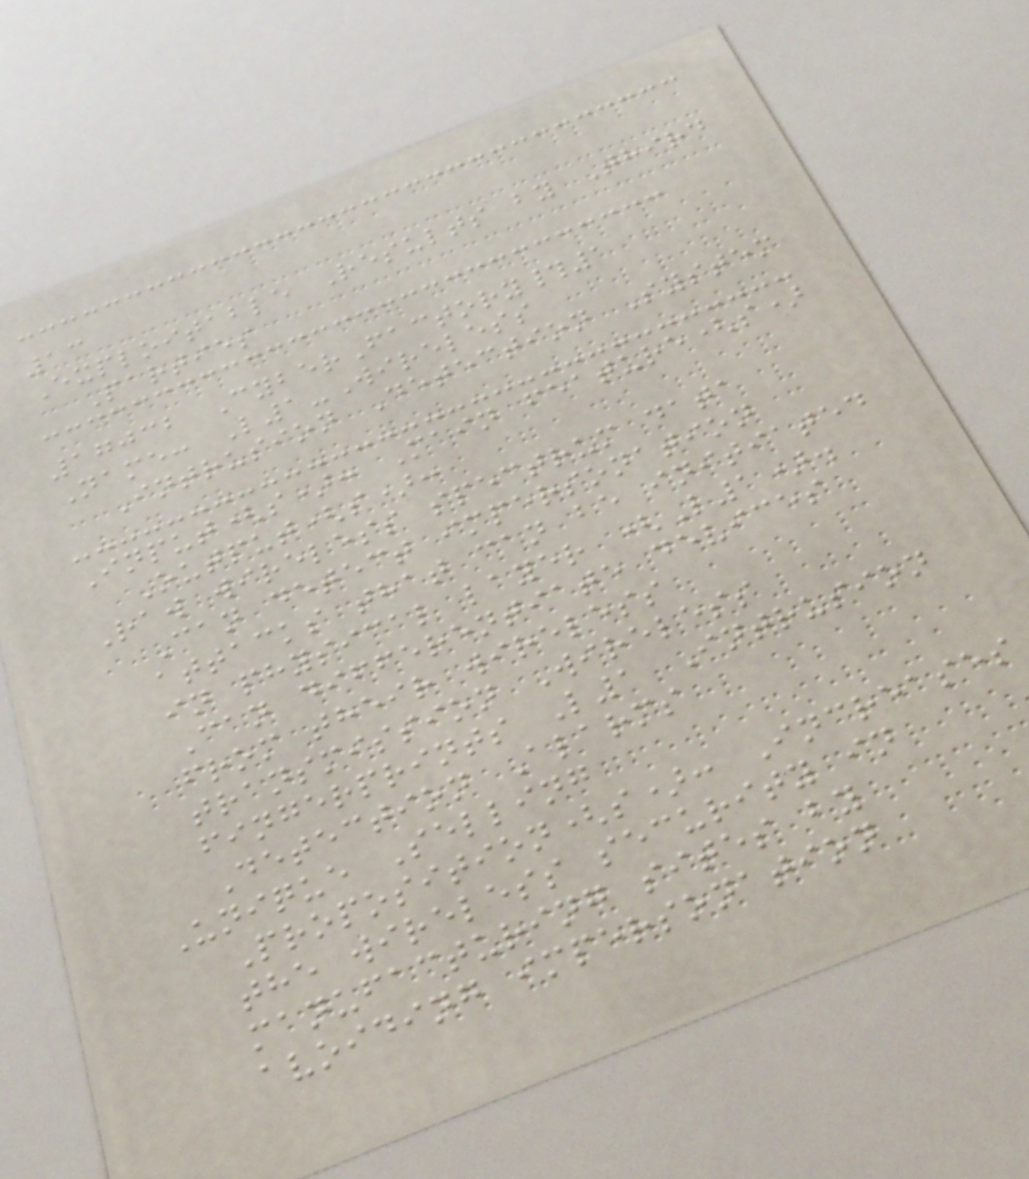13
Exploitable Results by Third
Parties
17032 CyberFactory#1
Name: L1-Wireless
Intrusion Detection System
Input(s): Main feature(s)
Output(s):
Raw wireless spectrum data
Can detect impersonation
attacks that can be initiated
in physical layer (L1).
Can differentiate devices
from their wireless
transmission Wireless
fingerprints L1 Intrusion
Detection Alarms
Unique Selling
Proposition(s): Increases
the wireless security in
manufacturing sites by
avoiding impersonation
